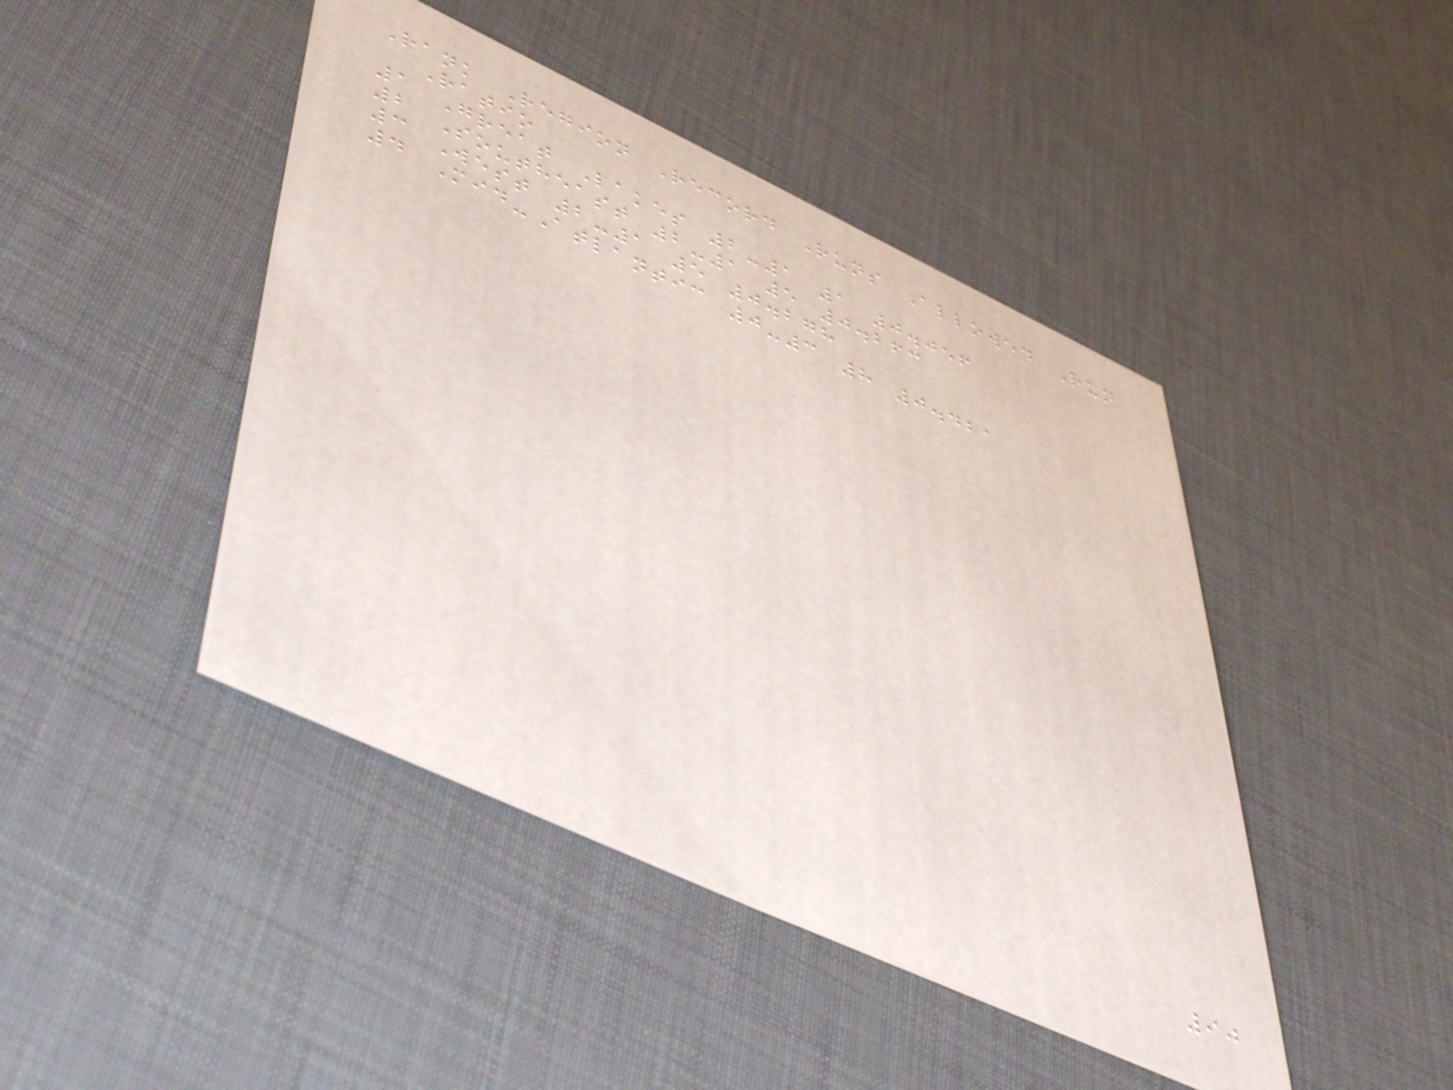Rank Region Record Runs Allowed Run
Ratio
1 Great Lakes 2-1 1 0.056
2 Southeast 2-1 5 0.263
3 West 2-1 5 0.278
4 Mid-Atlantic 0-3 8 0.421
90
